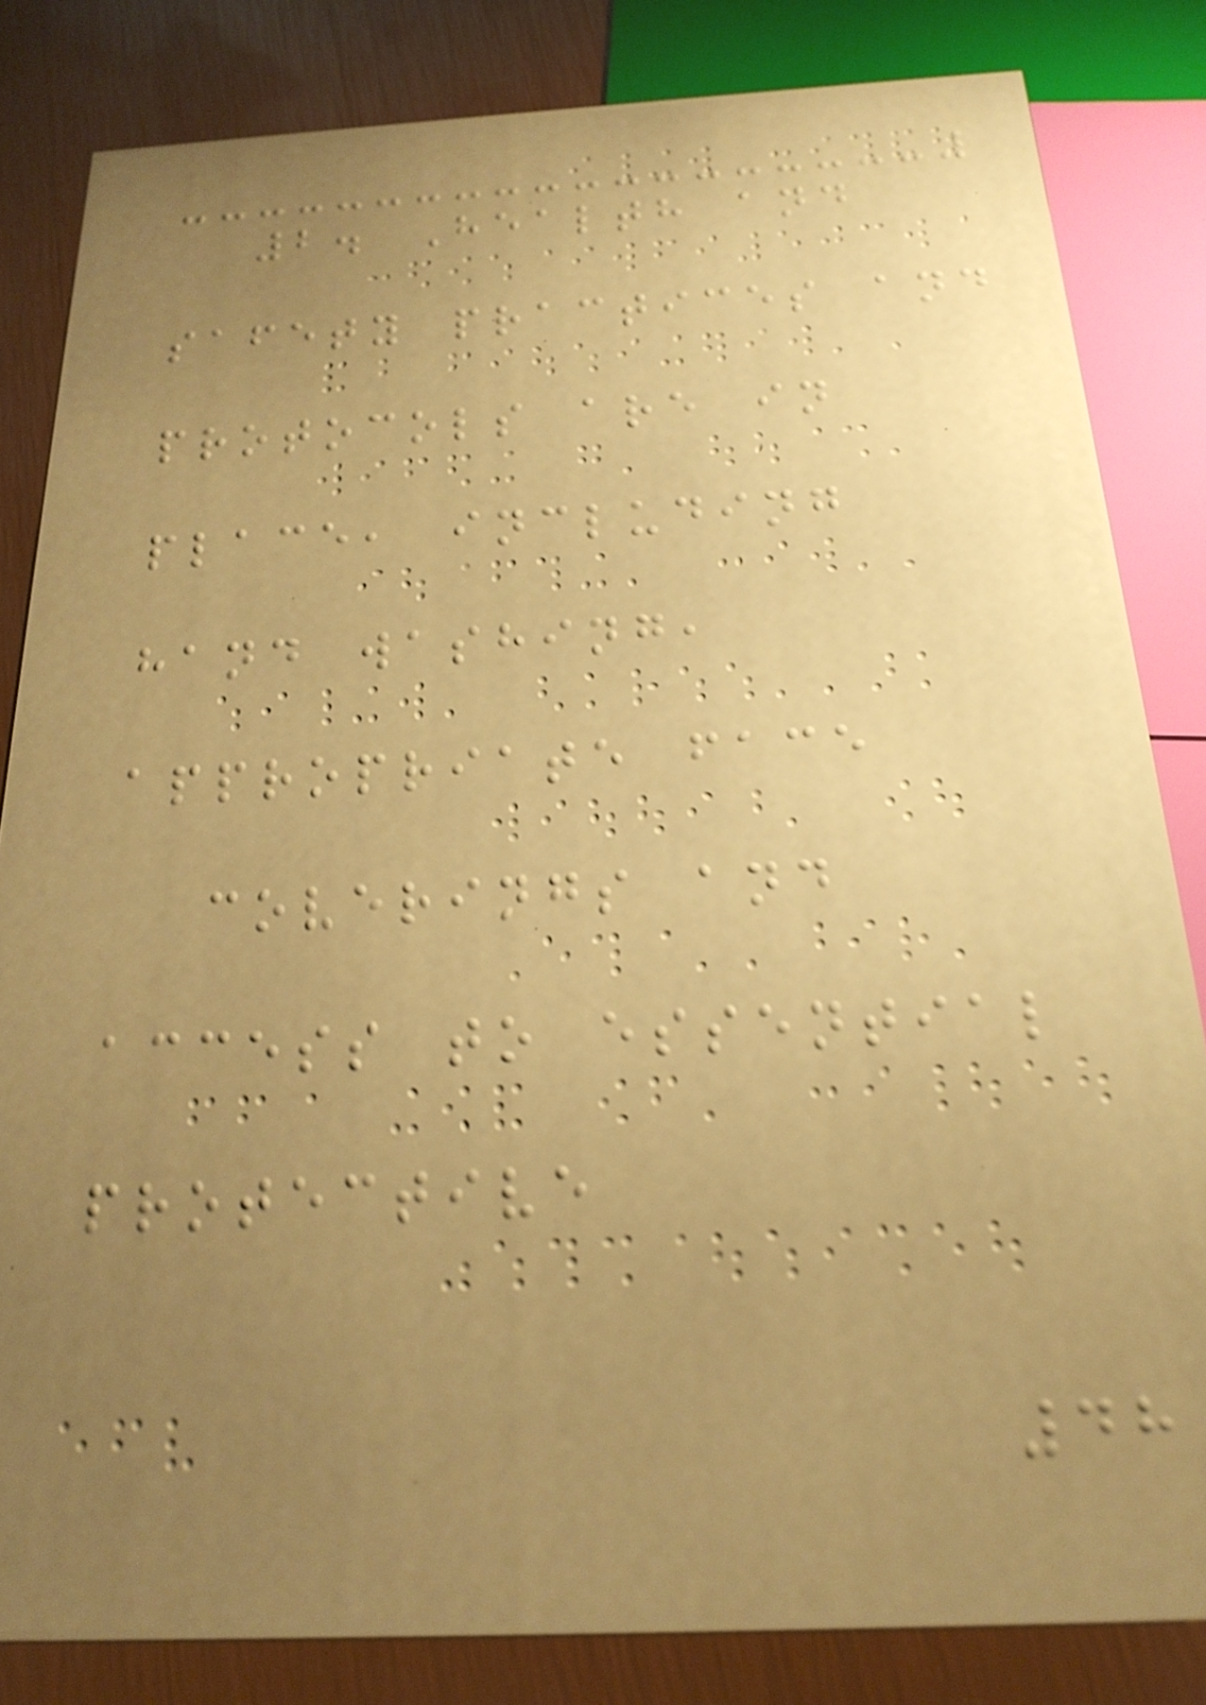2. Health and
safety practices and
protocols are in
place, including
hand washing,
appropriate face
coverings and
access to essential
protective
48
